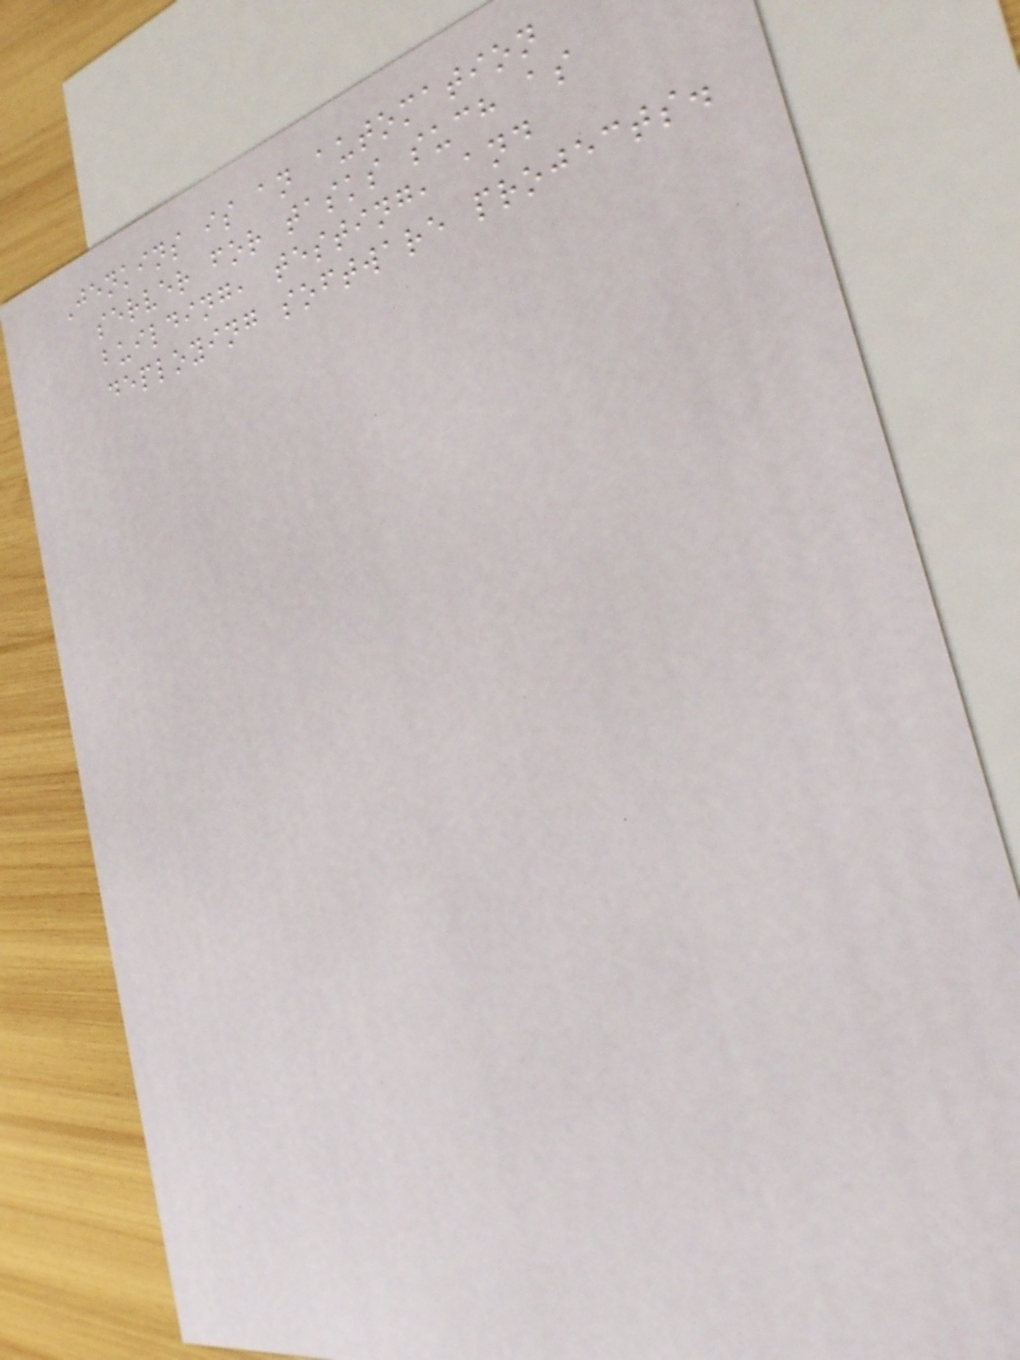Jenkins is an automation
server for tasks such as
building, testing, and
deploying software projects.
